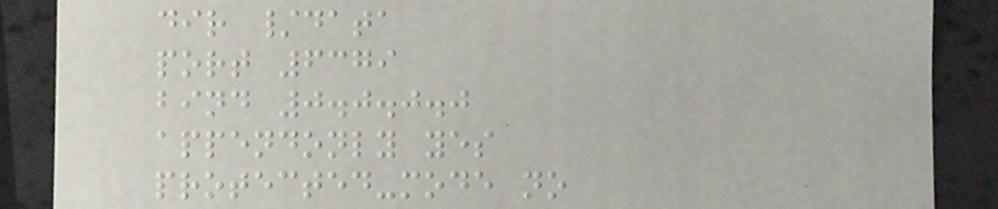dir /data
port 6379
bind 0.0.0.0
appendonly yes
protected-mode no
